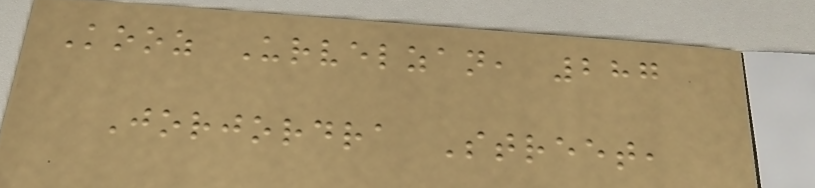Kooz Urvelzan, 287
Jorjordra Street,
